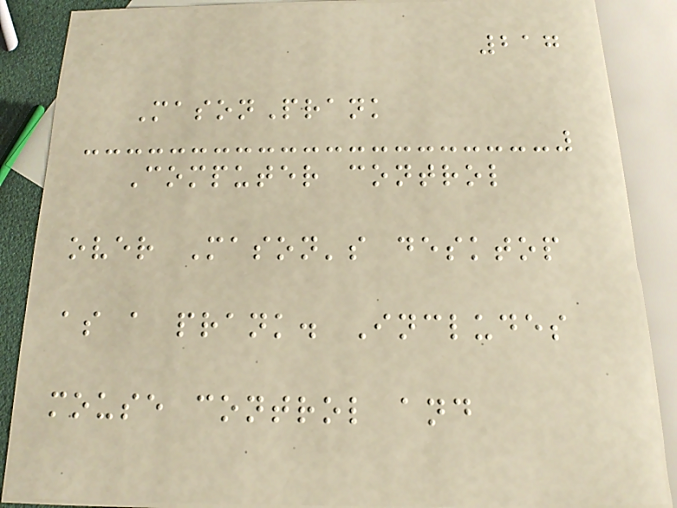217
MasonPrank
Computer control
over Mason's desktop
as a prank. Includes
mouse control and
